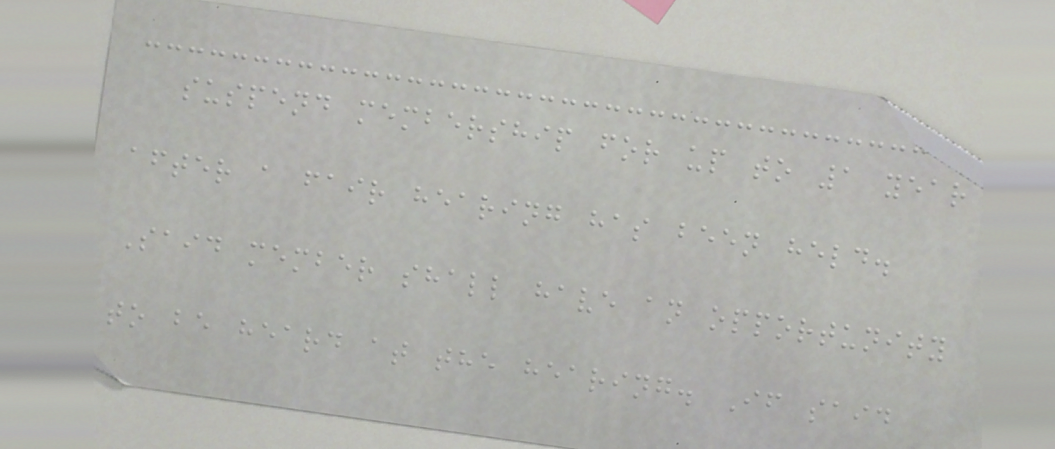suspend membership for up to 1 year
after a fair hearing has been held.
Said member shall have an opportunity
to be heard at the hearing. If said
